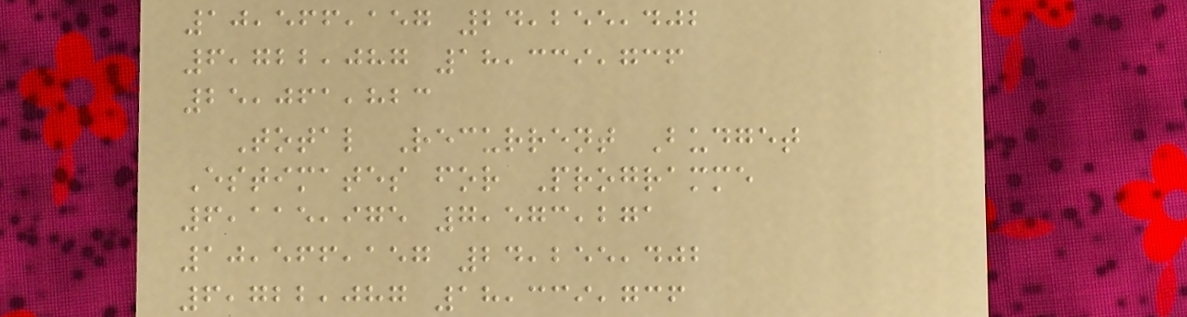10,566,157 24,255,402
6,722,087 18,339,736
25,061,823
Total Recurrent Budget
Estimates for Programme
6,115,975 7,573,271
10,566,157 24,255,402
6,722,087 18,339,736
